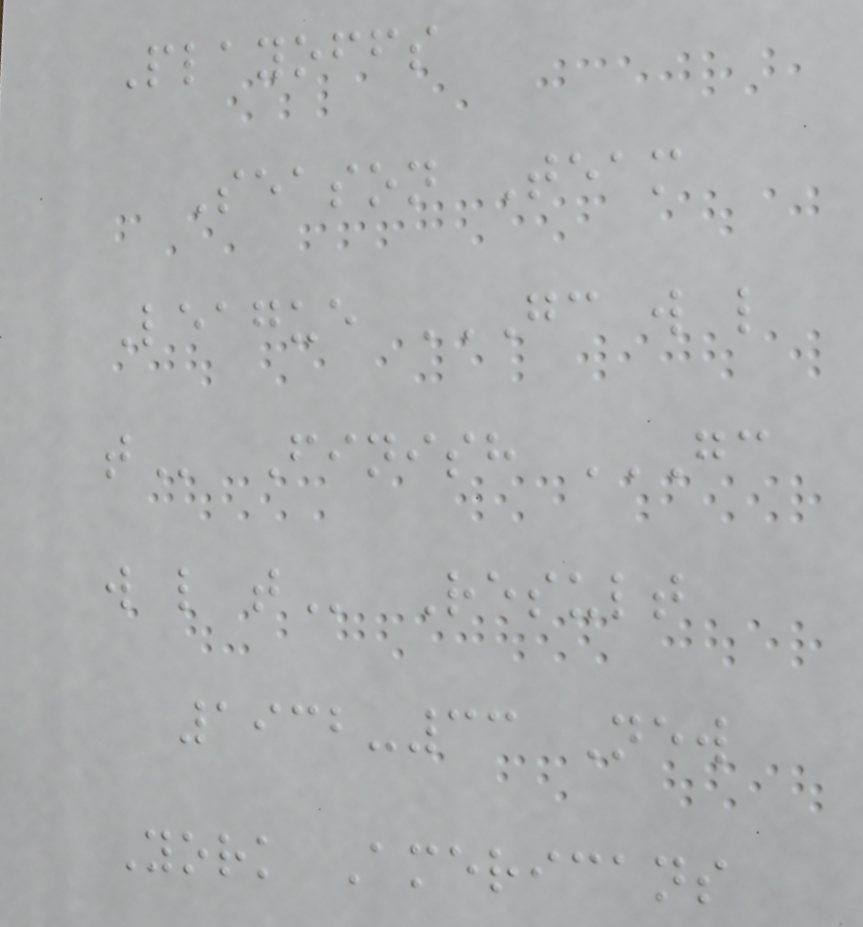Playoffs
Season Team
League GC W L
T Finish GC
W L T Result
1932-33 New
York Americans
